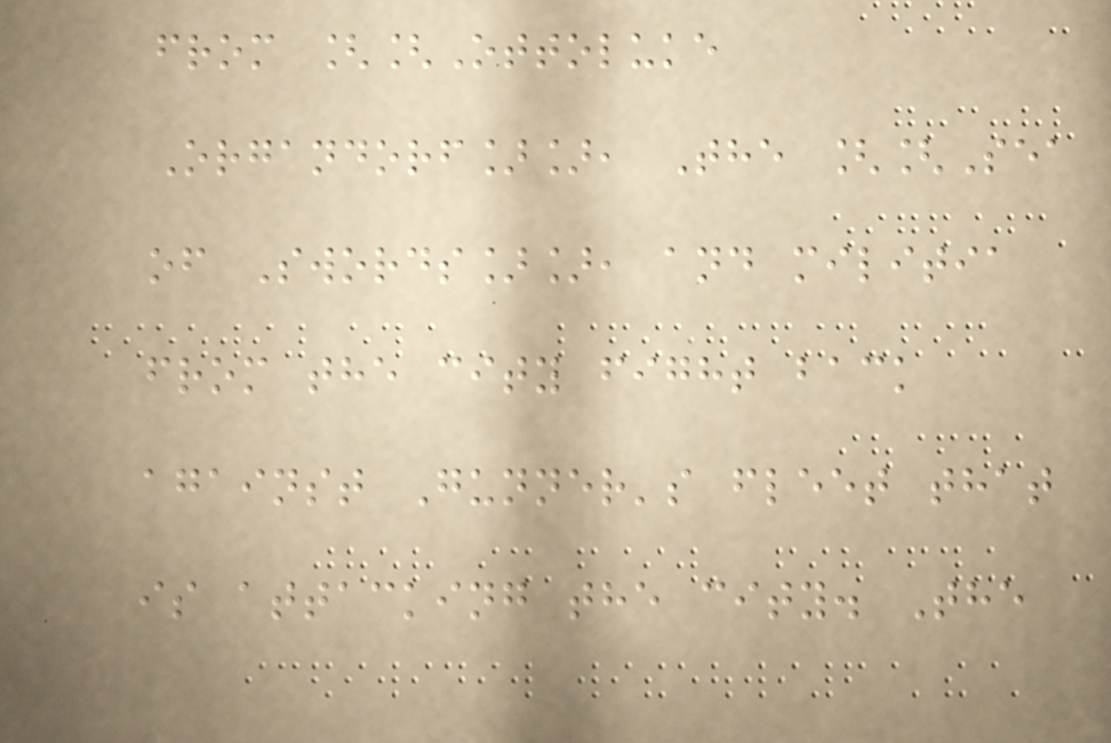from [[Ottoluke
Organdorf]], The [[Sea
of Swords]], and militia
from the city fight back
against Gunner's fleet that
is attacking the city. The
